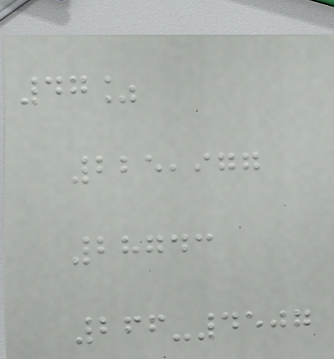47%
225,977
28743
266-4507
